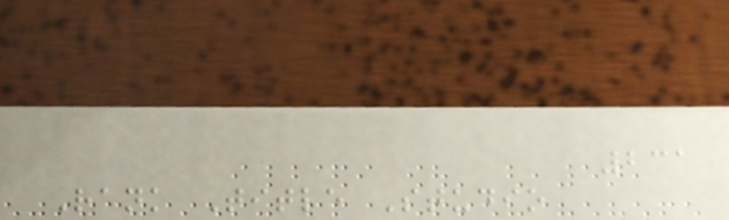231
Rank Title Studio
